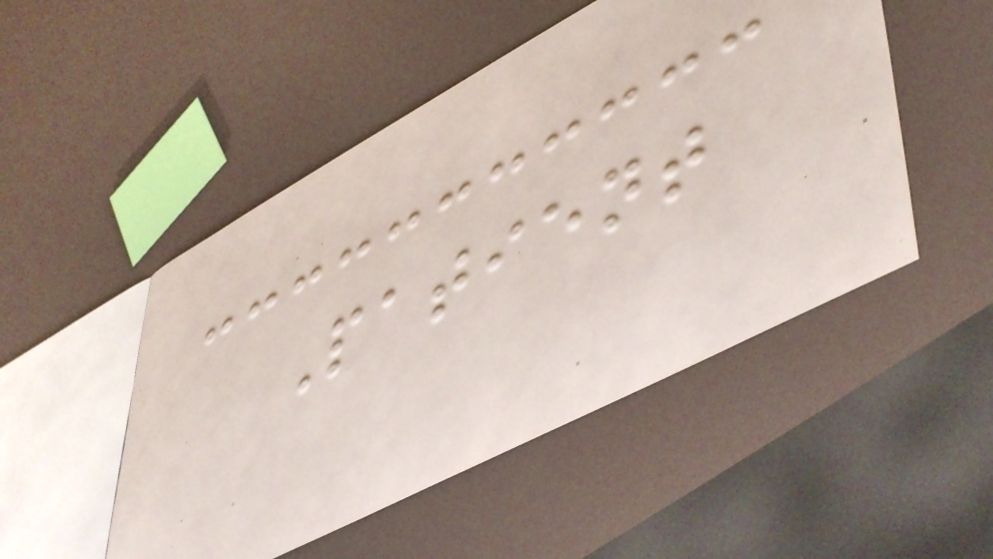Patient
